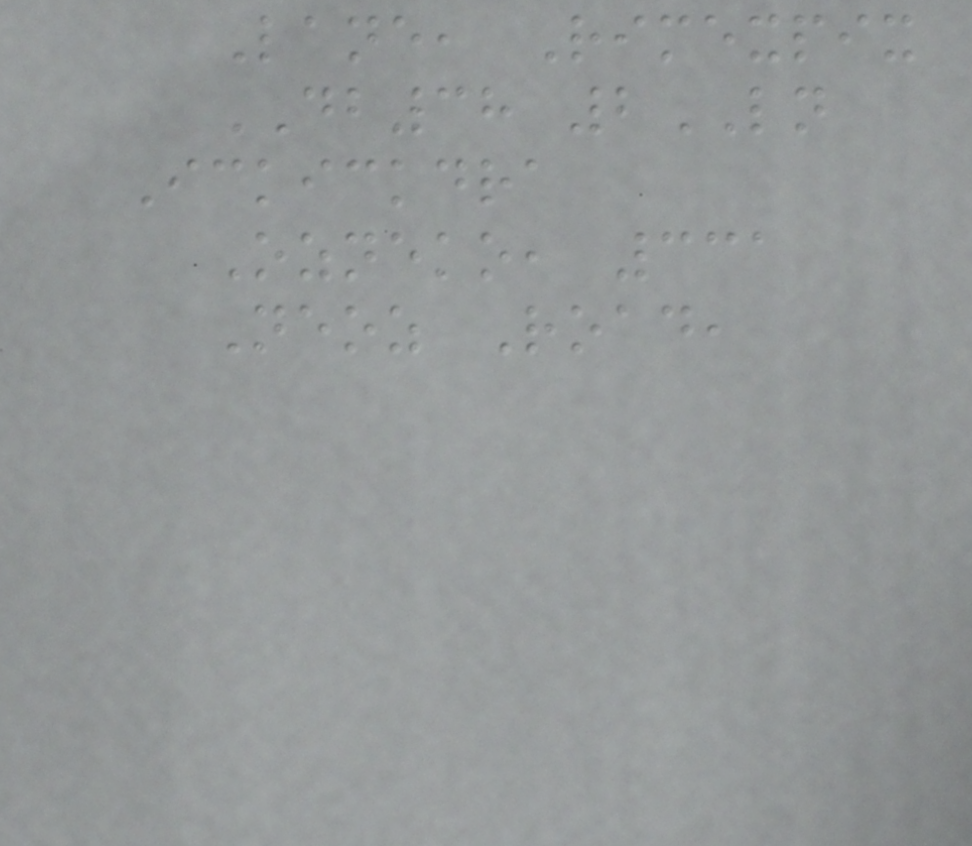Lane, Rimexpix
DB38 2LN
Ickickdra
Ozneko, 331
Neoz Road,
